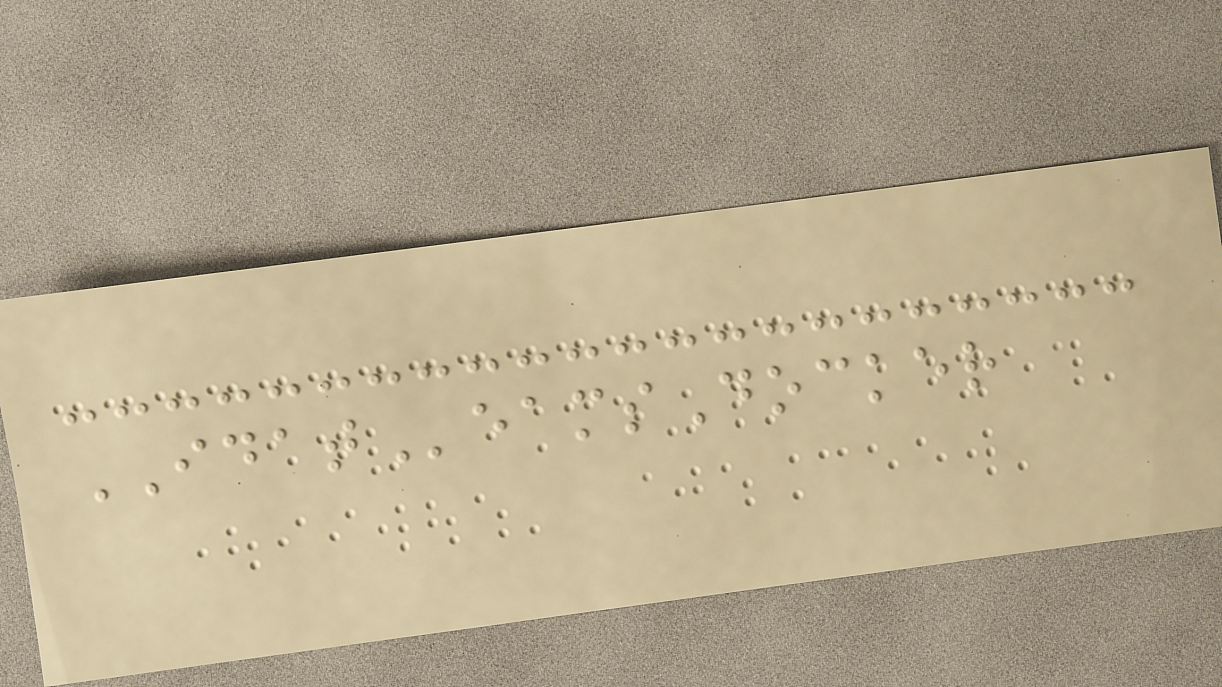IDATeamsDocker
